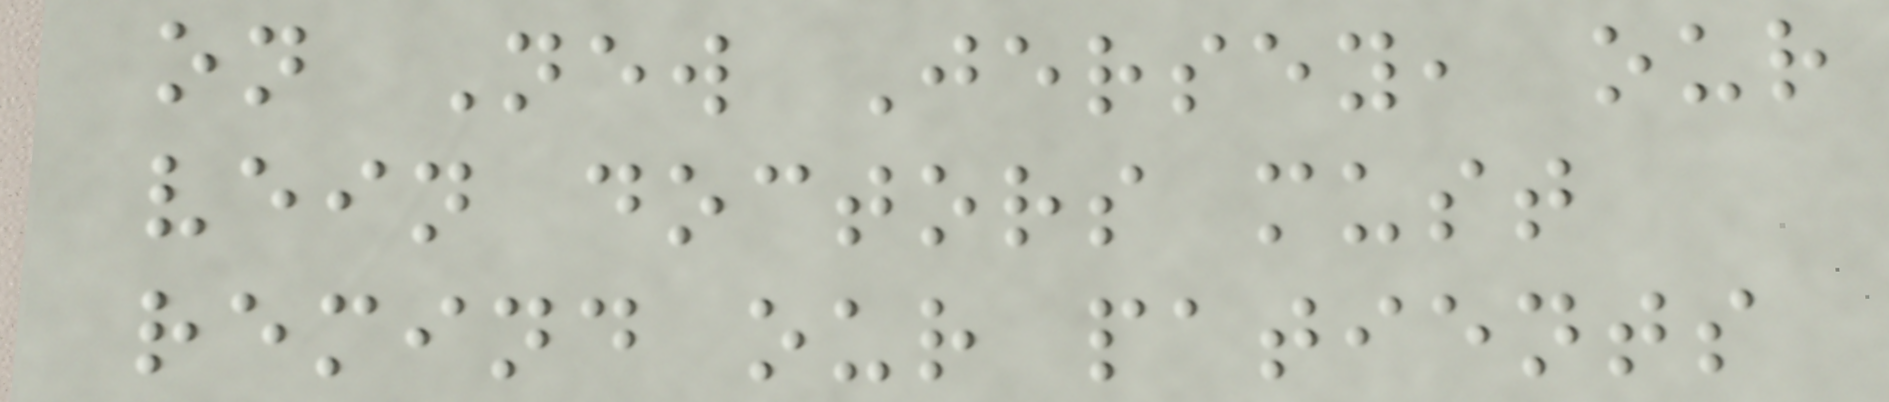on New Jersey, our
vein doctors must
remind our patients
